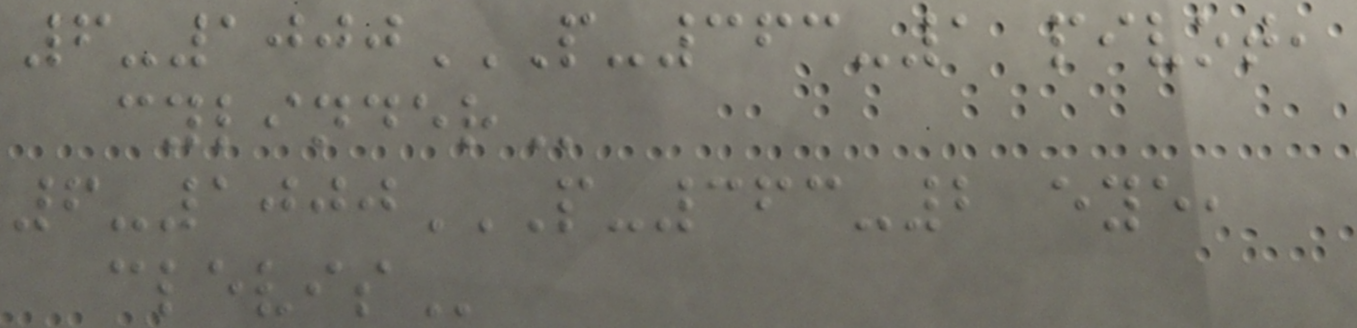6-1000P-363-1 PIVOT,
CYLINDER
6-1000P-363-2 EYE,
CLEVIS
